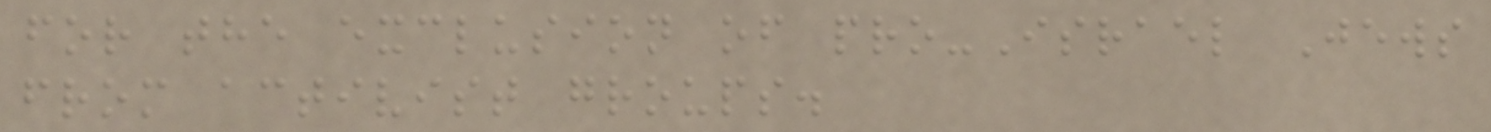for the exclusion of pro-Israel Jews
from activist groups.
